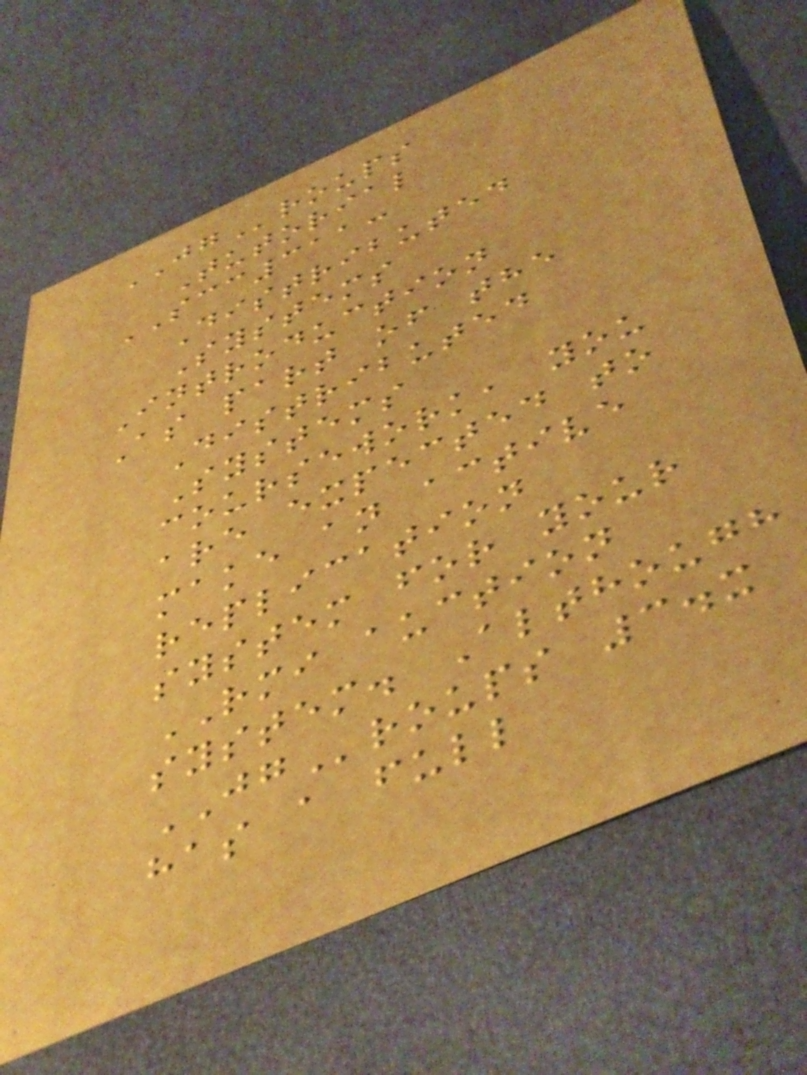JGroups
Tutorial
SCC311:
Distributed
Systems
Introduction
As part of the
Distributed
Systems
coursework, you
are expected to
make an active
replication
system for your
RMI auction
system. Although
JGroups 3.x
has a full
